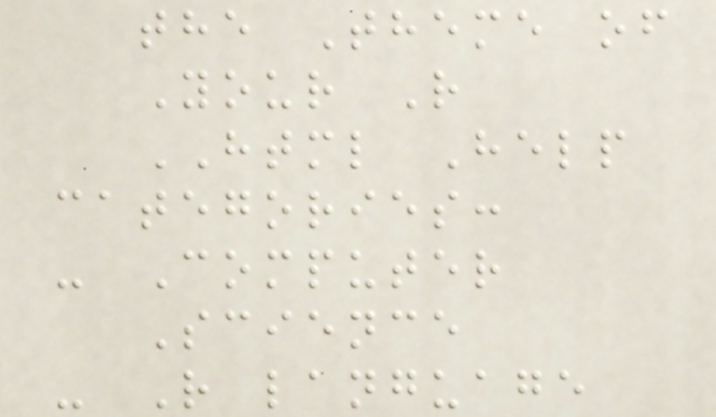the Theme of
Your R
HTML Help
categories:
- Computer
Science
- R language
